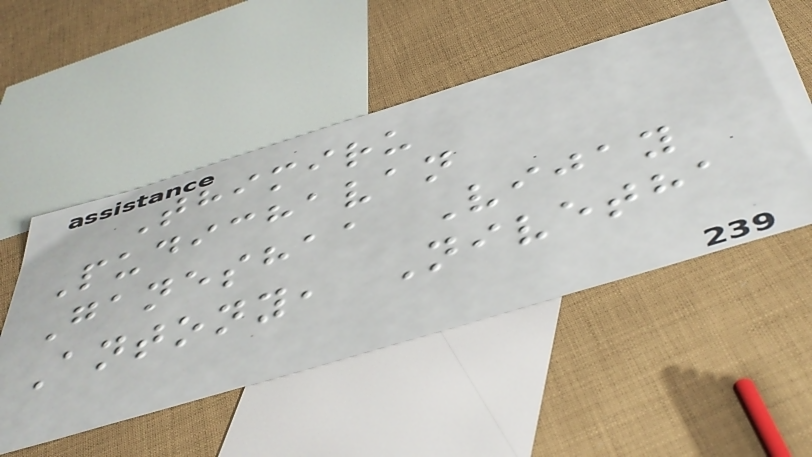Thimiru
Pudichavan
Ganeshaa Vijay
Antony, Nivetha
